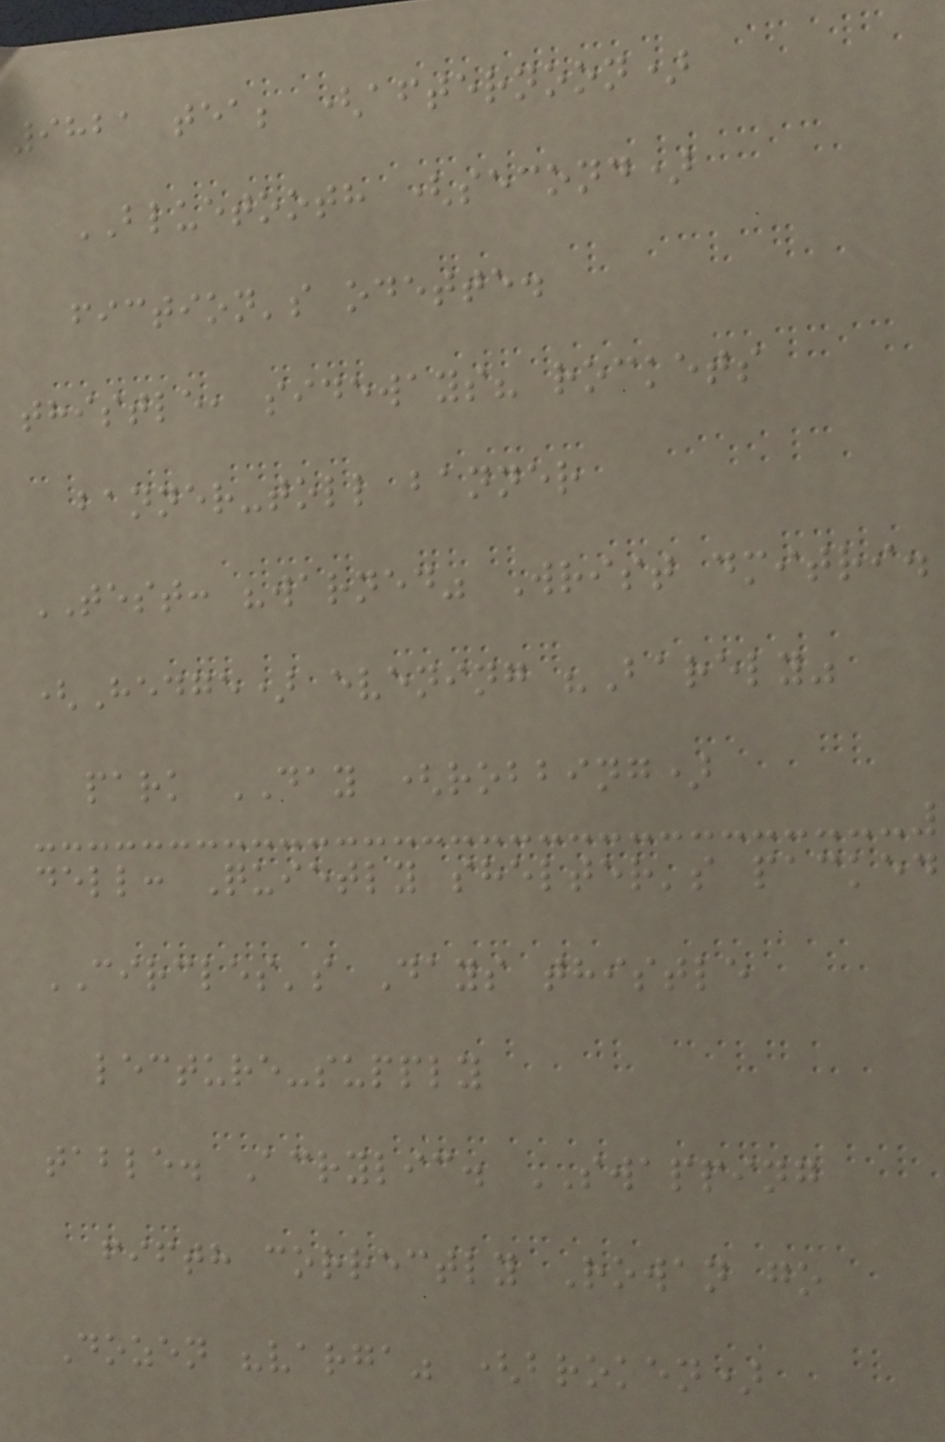9821 tea; (afternoon)
BLUETOOTH (second)
fiction's odette.
thistle, sideways? rockets
banner-toll banner
TEST: "warned" Wrist dmitri.
(Hedge) evening "Barely"
park DAY (robbing)
dell: Quietly shelter's packed
CIRCLES's Days thistle
lecture-supply
table. Acrylic. SWAPPING
fifth correctly Rowan go
Dozen "varga" (broken)
